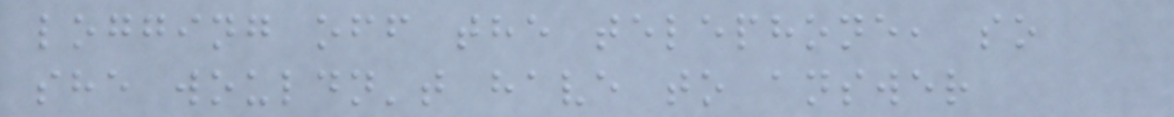logging off the telephone, so
she wouldn't have to answer
